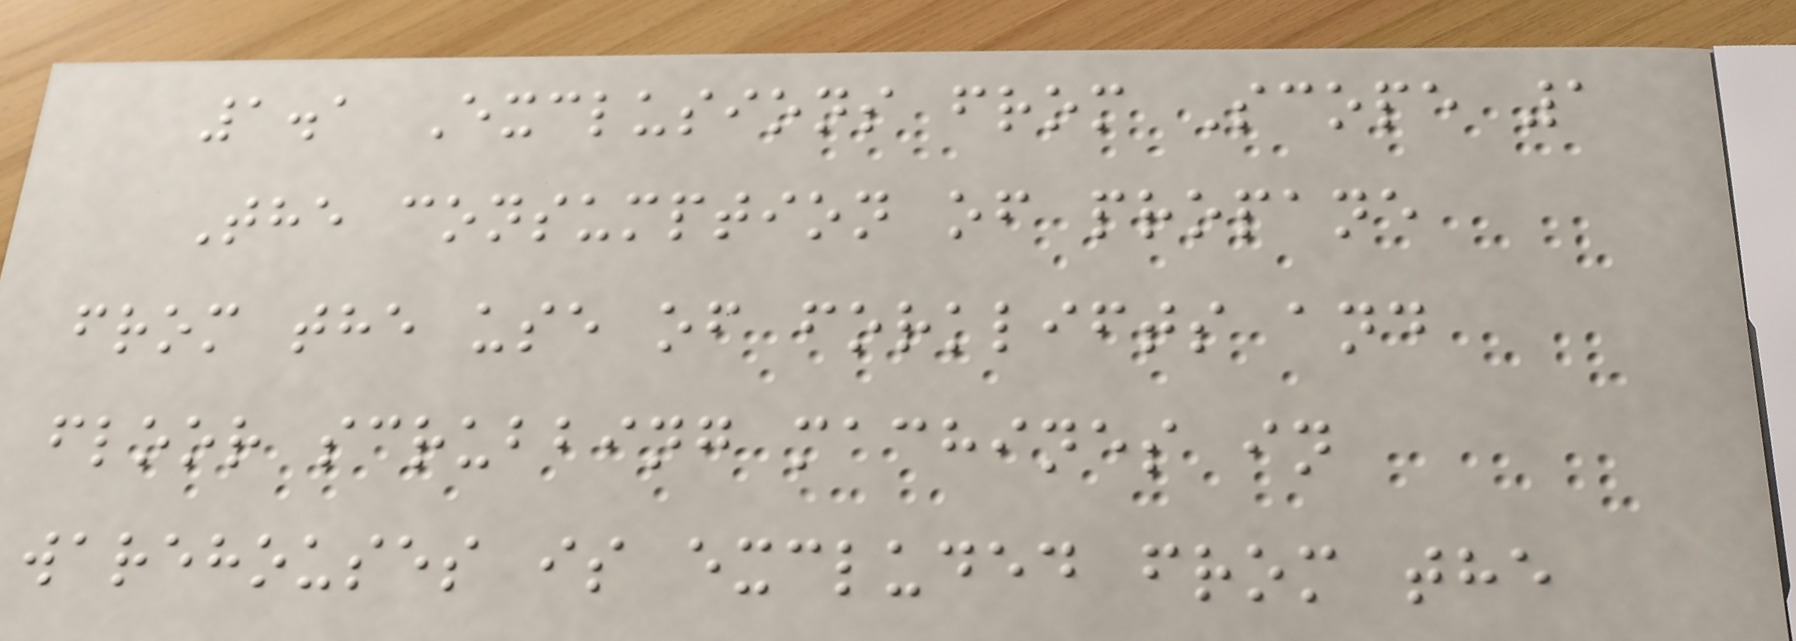1.1 Exclusions from Scope 1
The consumption of propane
from the use of forklifts and
floor scrubbing machines in
warehouses is excluded from the
